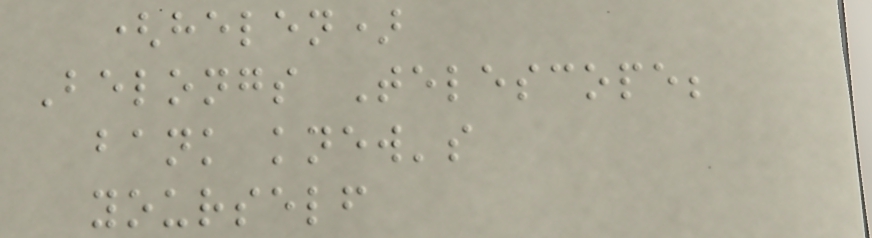(helen)
Belongs Telescope;
bank knew's
yourself
